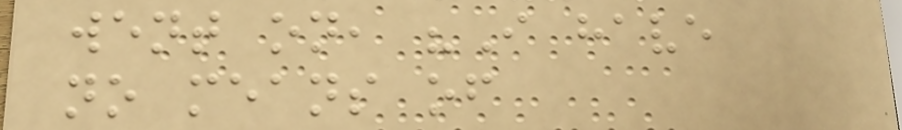went on, "I have
no means of
